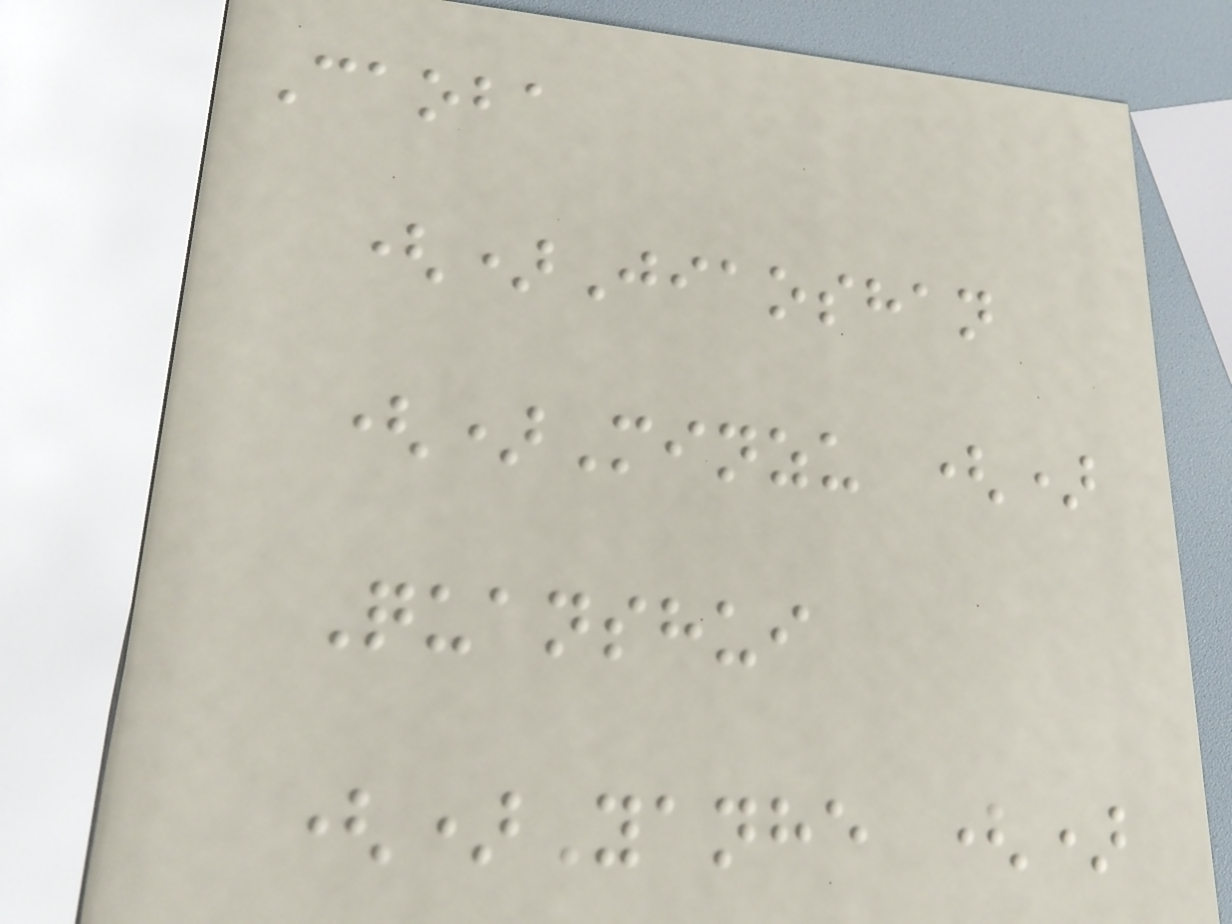Caoba
()Jiaoshan
()Minzu ()
Quanshui
()Yanhe ()
